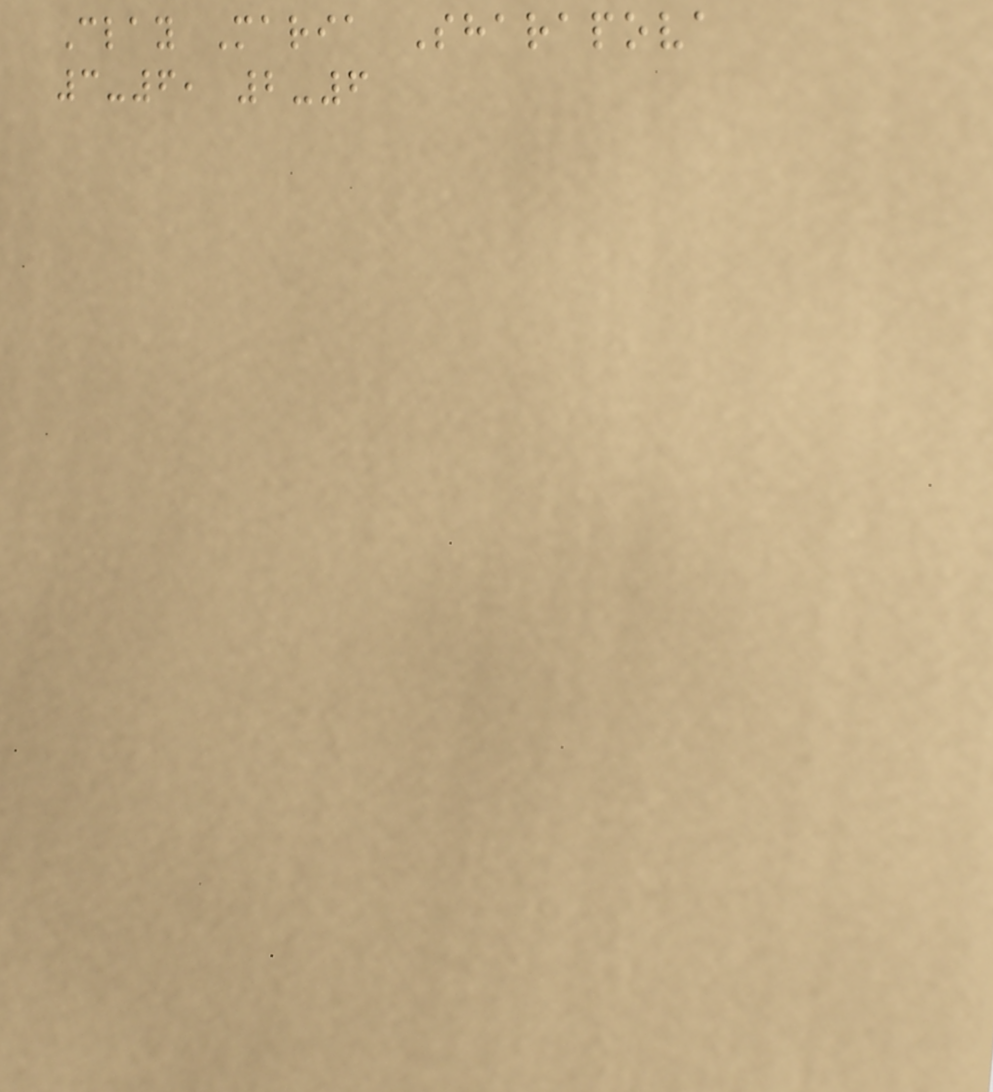Clay Maria Sharapova
3-6, 2-6
